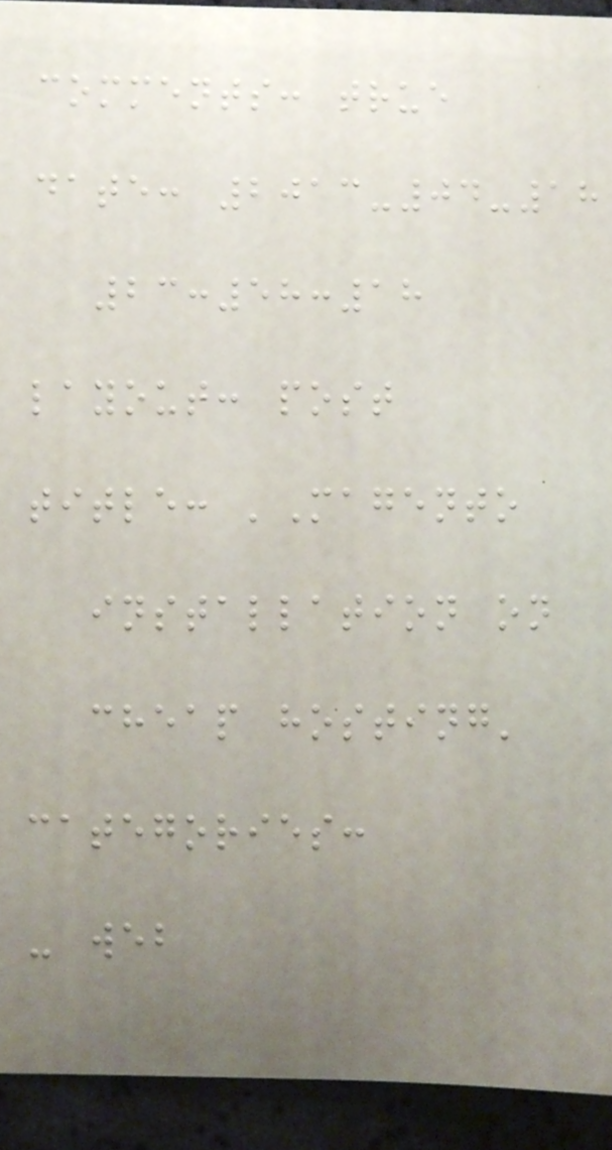comments: true
date: 2013-04-18
23:58:18
layout: post
title: 'Magento
installation on
cheap hosting'
categories:
- web
